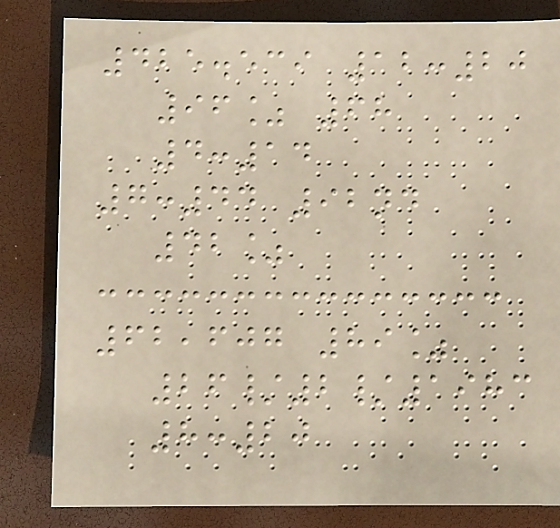425.539 12:20
96% 68
4:14
7:44 92nd
42%
62,607 89%
26/2/1983
8:20
